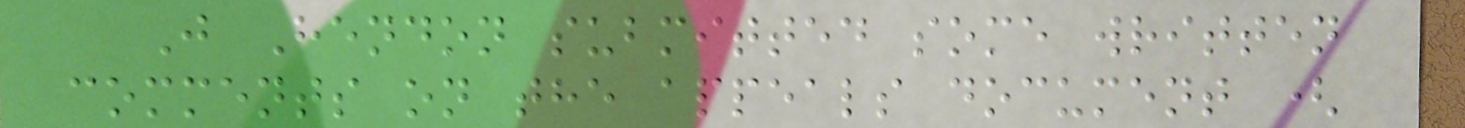J Hendon submitted some written
comments on the appeals document (
